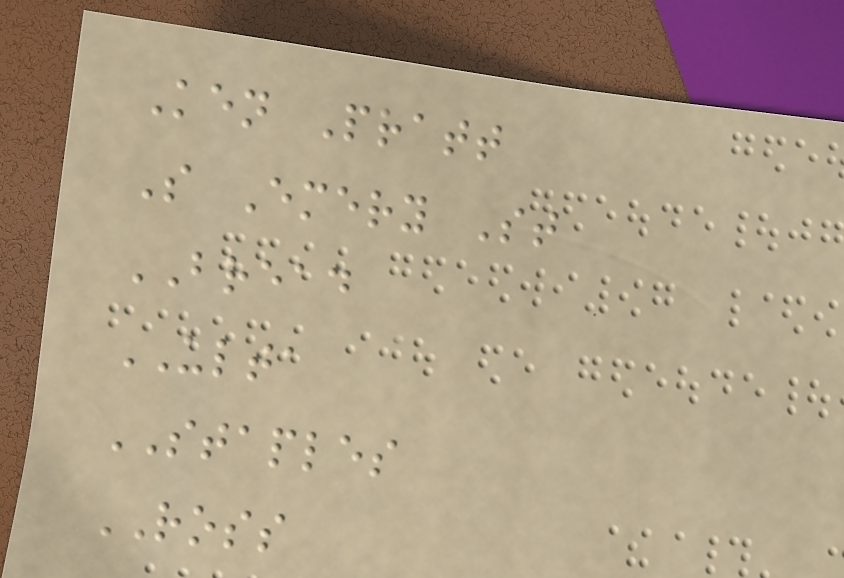Ken Pratt
S Emery St
BREAD
ULTA
STAPLES
ROSS
